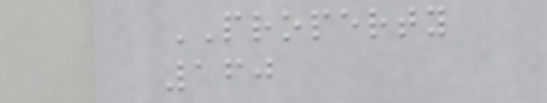PROPERTY
160
